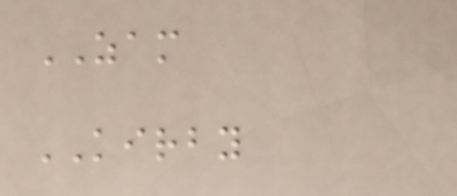ZAM
KIRBY
